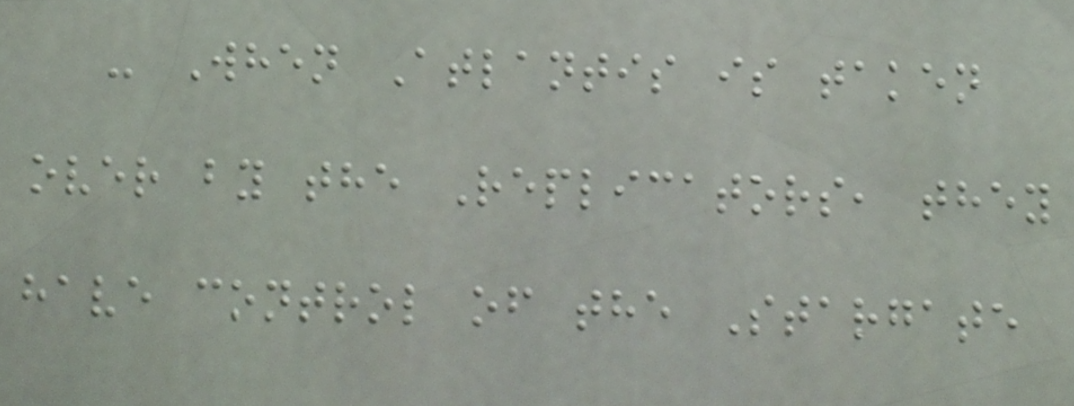- When Atlantis is taken
over by the Replicators, they
have control of the Stargate
